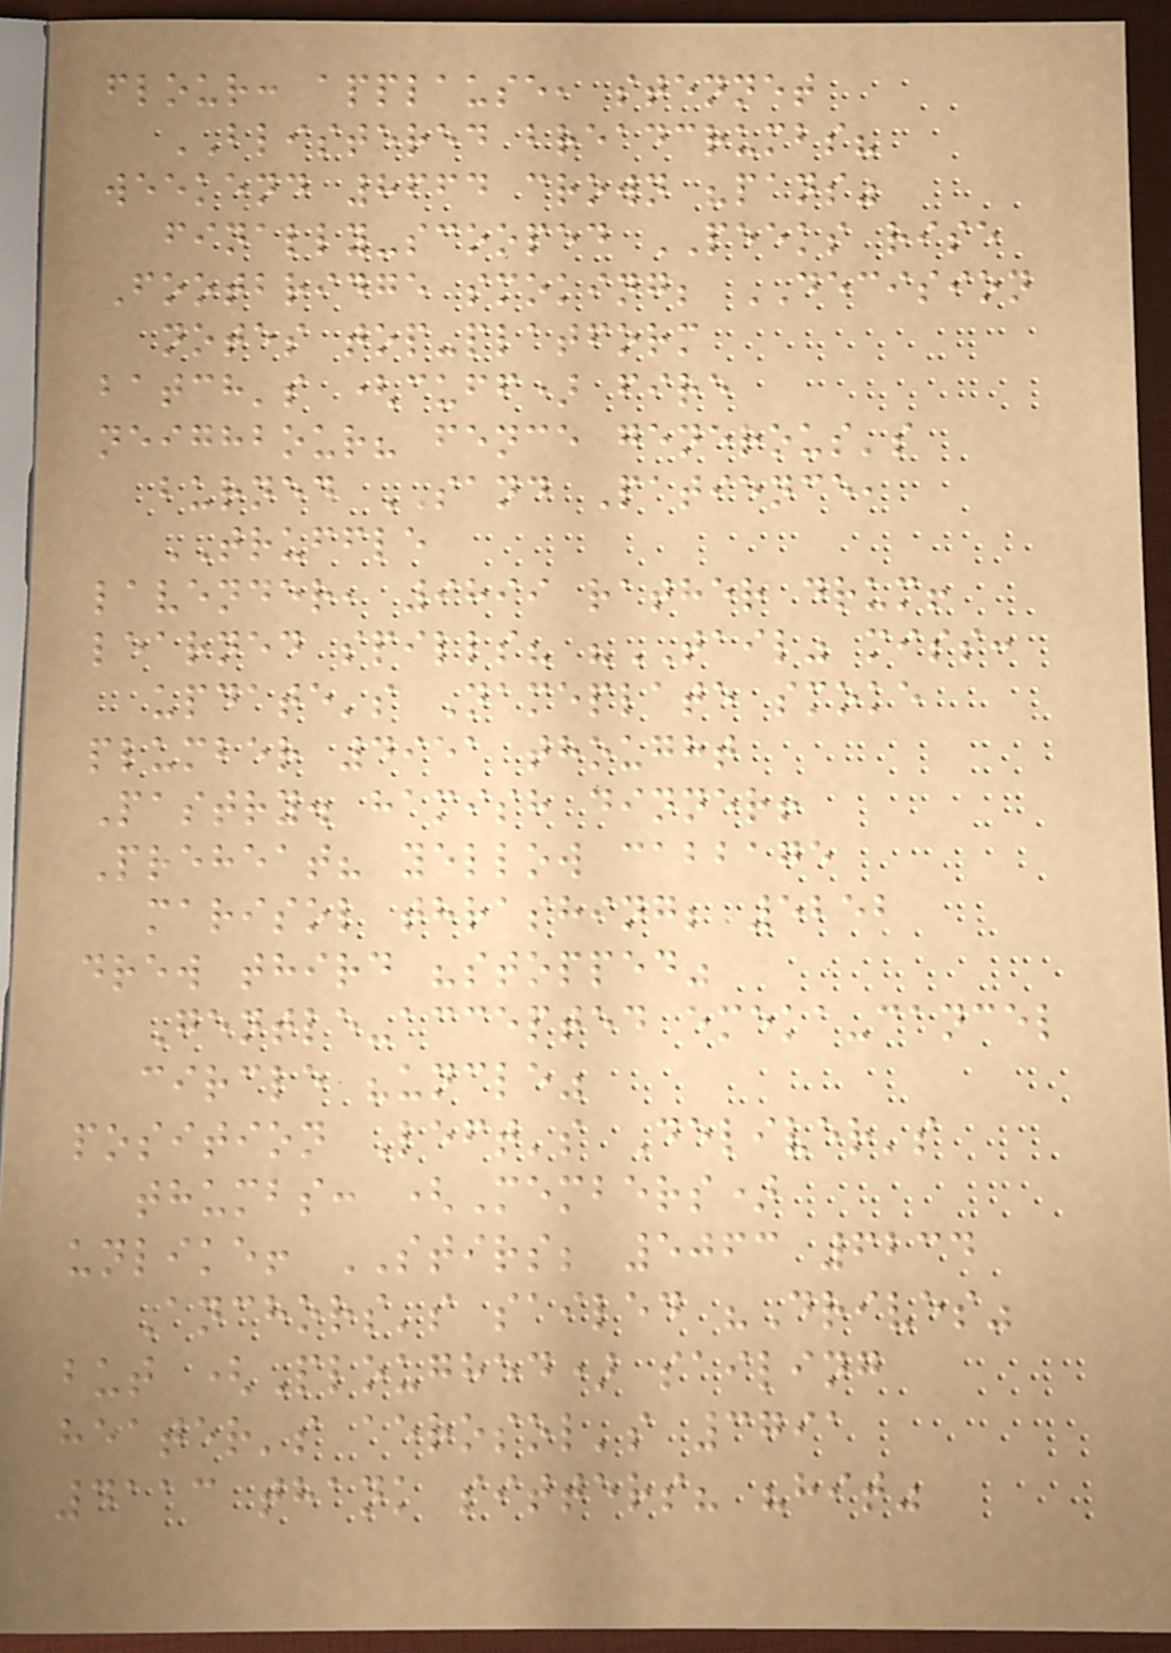flour: applause, stennet
BLISTERED breadcrumbs?
weekend 8664 crown "pans"
finally-scooped PEEKS rise
Footbridge smoking; DECISION
notes top-platform
batch's (cuff) fire
neighbour? fence generous's
burned SAND Patience,
TRUFFLE
lavender, 9899 rather drum!
learned spills? "TAIL" miss:
update's Nameplate smoke
plumber 4951 thought
Pastry. hamish dinner!
Preheat? yellow cabbage
marisol thrashing; 5252
drew third "stopped"
Gentle-accepted emeka-cancel
circle "uncle"
position Left's Deliver's
thumbs: (Members)
unlike! STIRS; 5063 6234
Anchors's sailed "Drives"
but (Ploughed) sailing
heater's aerosol's 3791
4113 thank sitters? "hit"
